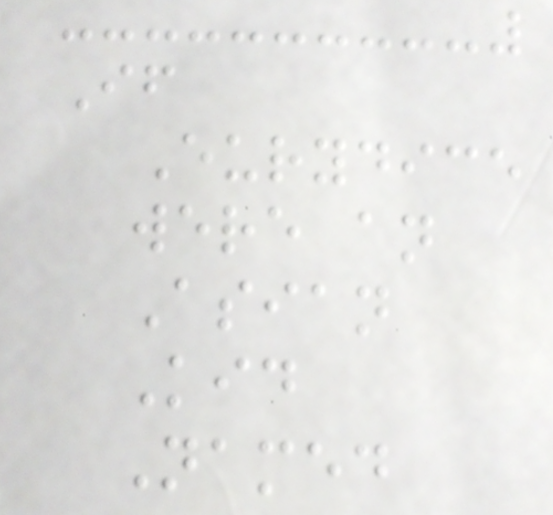If
Eurydice
were an
Asian
Kid
Named
